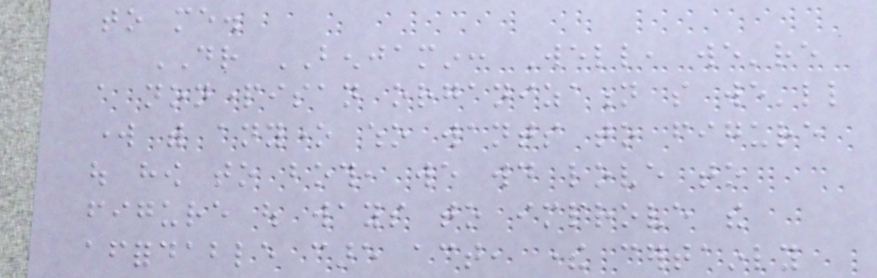to me.
DR BENJAMIN: Well, we're
a nonpartisan organization so we'll
work with anyone who wants to figure
out how to both, we would love to
figure out ways to improve the
affordable care act, there certainly
